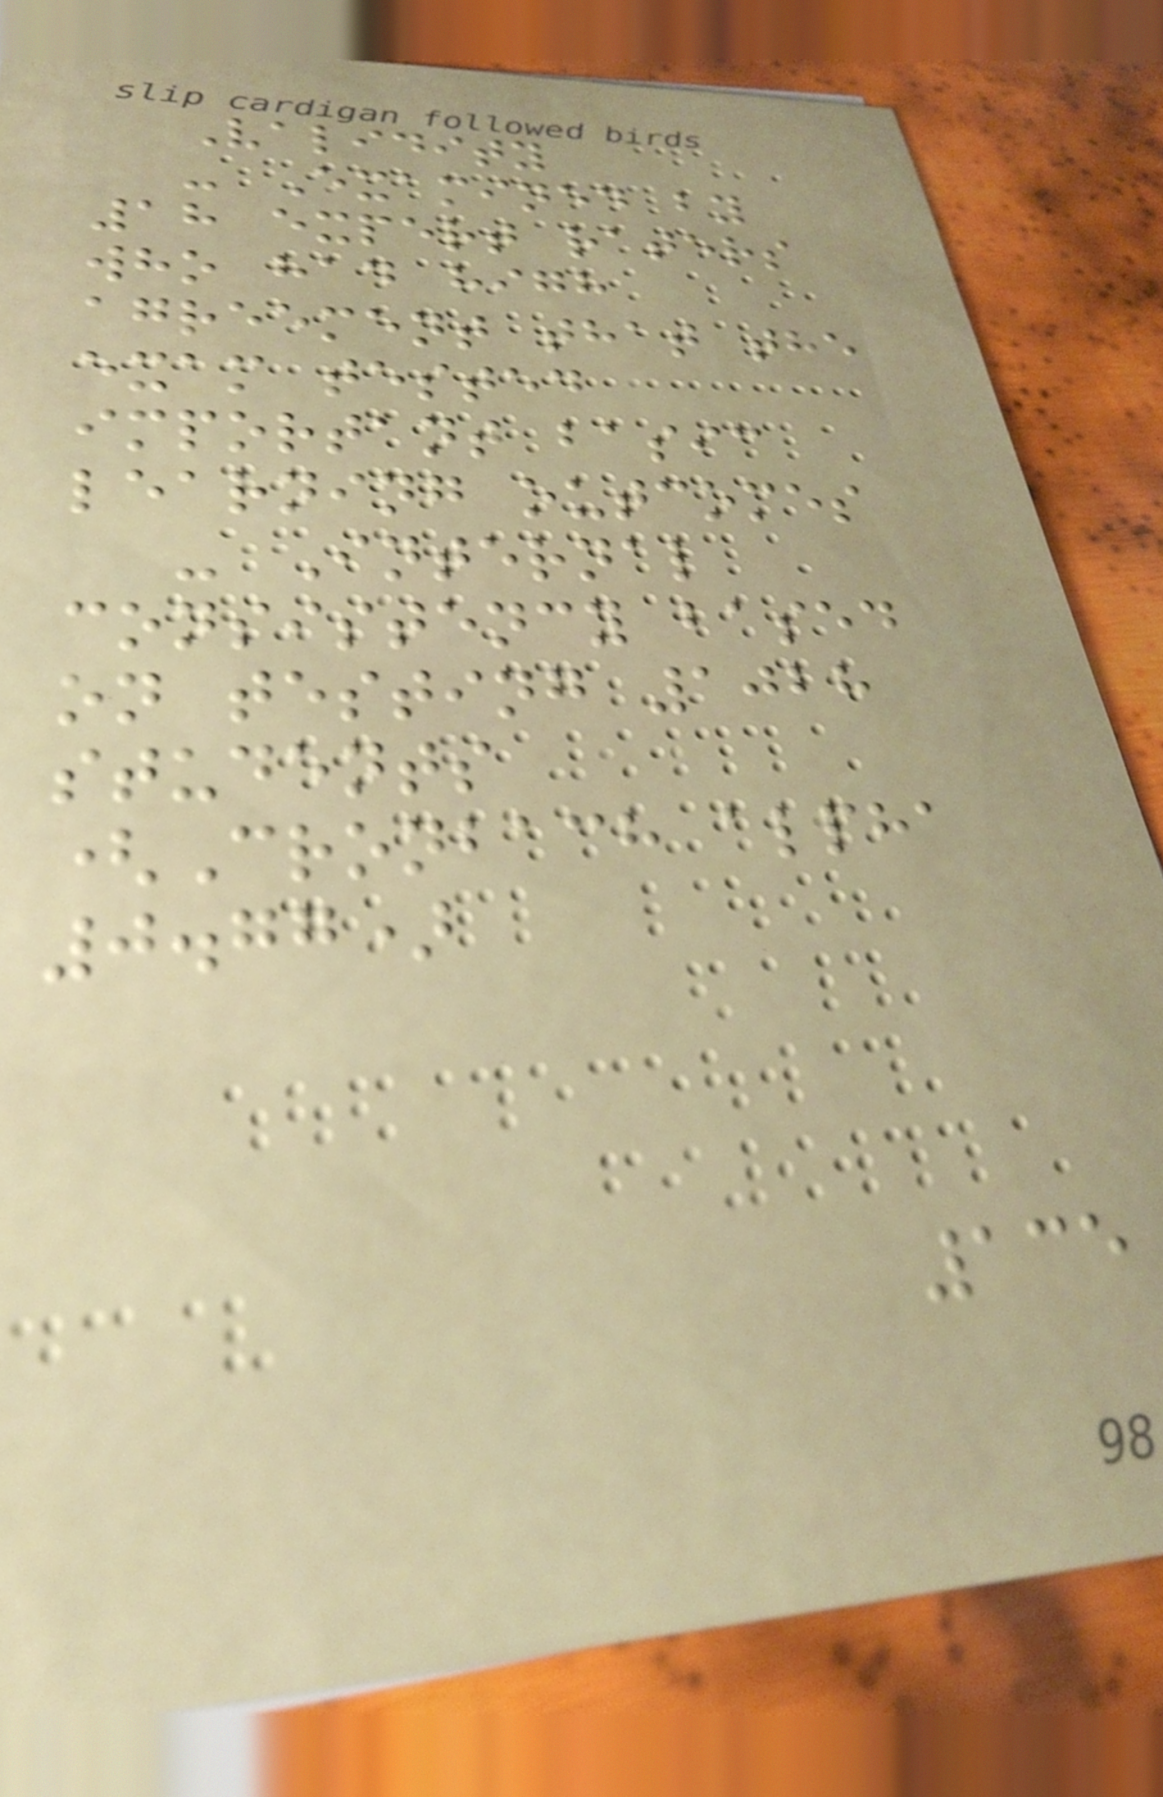Validity
- Examined by
18 expert raters
who had high
agreement that the
exam tested
important basic
learning outcomes
- Internal
consistency based
on testing 1028
students
(Cronbach alpha
0.77)
135
